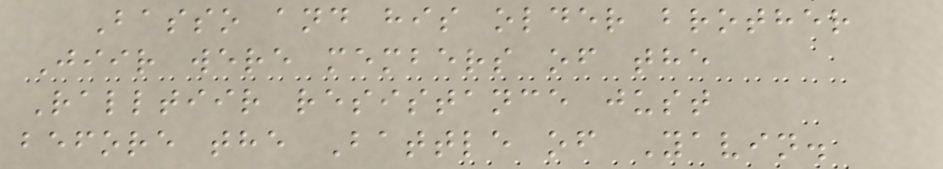Basso and his older brother
Jiir were members of the
Ralltiir resistance just
before the Battle of Yavin.
